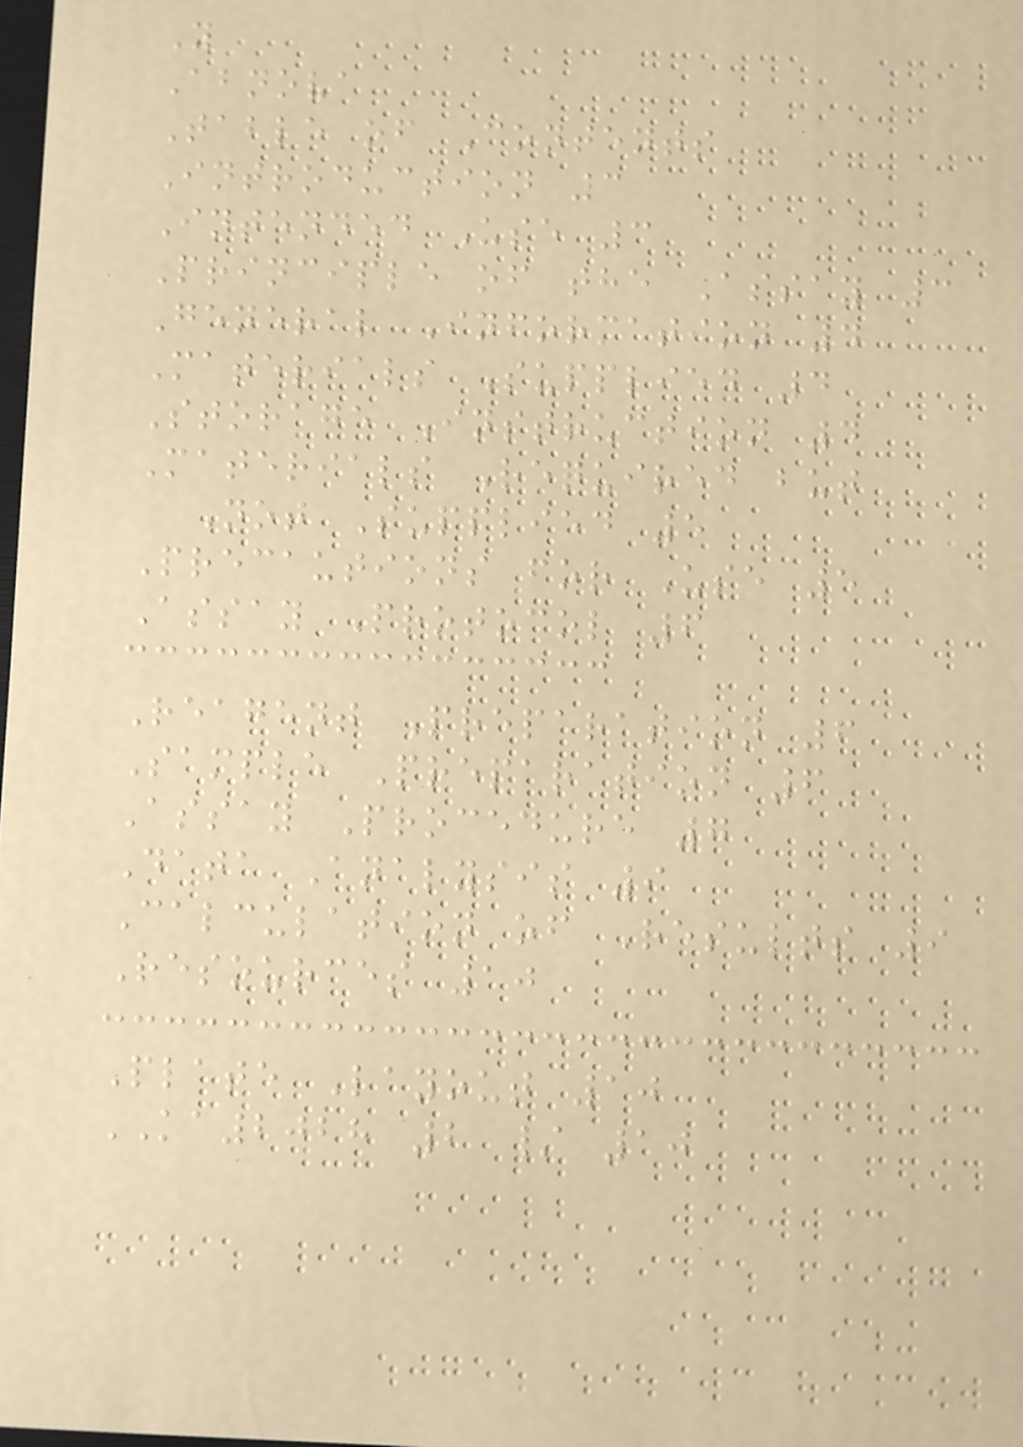Y
Abnova
Table of Contents
Introduction 3
Intended Use 3
Principle of the Assay 3
General Information 4
Materials Supplied 4
Storage Instruction 4
Materials Required but
Not Supplied 5
Precautions for Use 5
Assay Protocol 6
Reagent Preparation 6
Sample Preparation 6
Assay Procedure 7
Data Analysis 9
Calculation of Results 9
Resources 10
Plate Layout 10
KA2028 2 / 10
